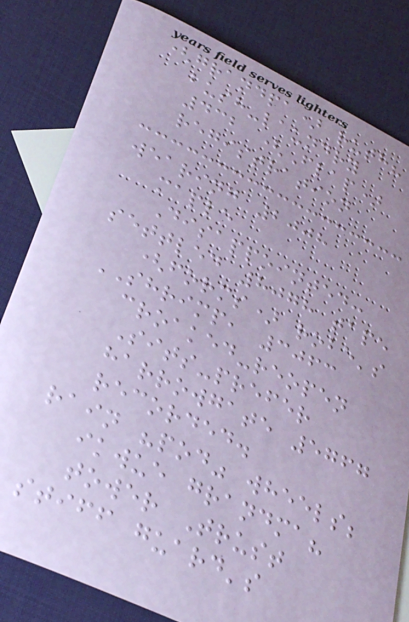(grandpa) ruth?
bush-laundry
432 (Flap)
registration
wearing 2008
maple
Disappointed:
settled 8078 tape
(forms) robe's
SHRIMP, 3063
croaked-reopen
Sits-prefer
harrowgate 5767
recorded.
rain "pod" wheels;
ikwue grandma?
tower Trust
stiff guard's
